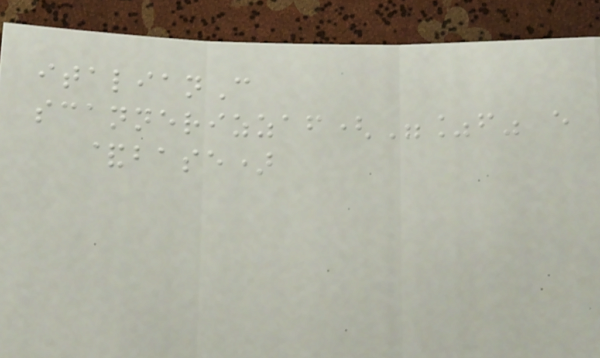italianC
scannerizzaf("%f" e
&base)
